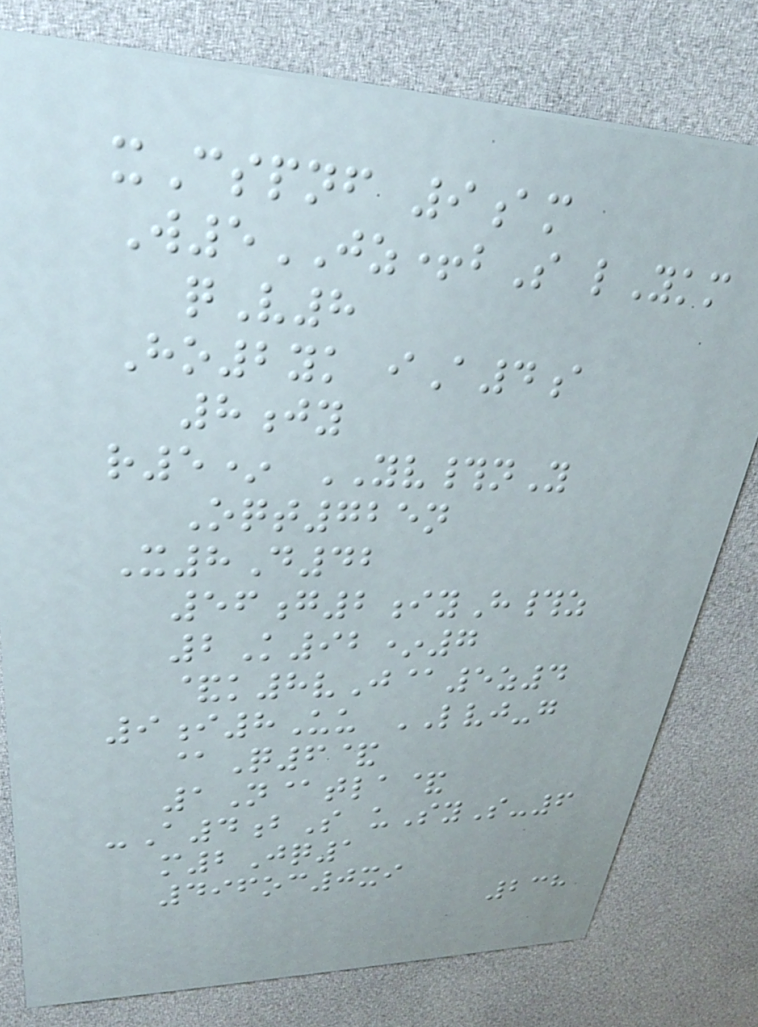xCspnf 9am
W5JZ+bS lYkm
qV8
Ho2yk iA4a
8jy
r5* YV#nY
Oqt725n
X8D42
56g2iyH#z
2K92*7
&k8vJ@5z4
9i8Uu LVJ-g
@Q6&
1N@tla&
-A4bS uSyS-6
m2Jq1
496oc0xi
238
